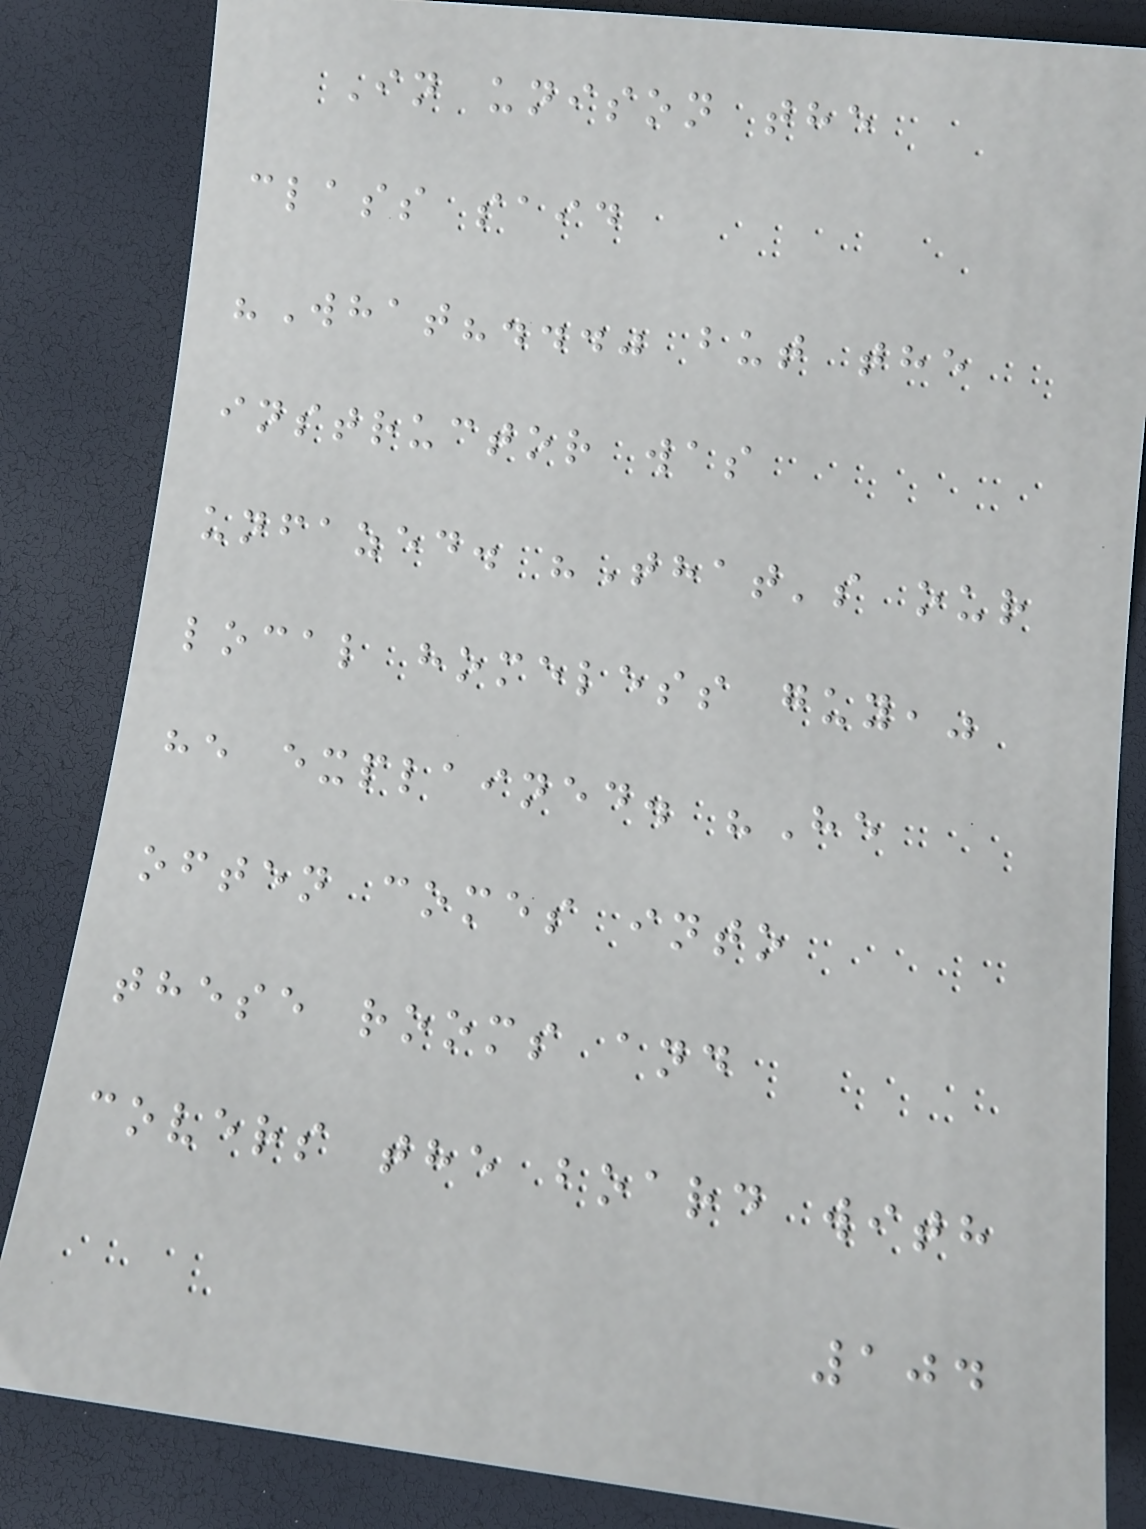In unison the
class said
"What?..." but the
instructor was
unfazed. "That's our
local homeless guy,"
he explained. "He
often comes into
these rooms and
covers the board with
104
